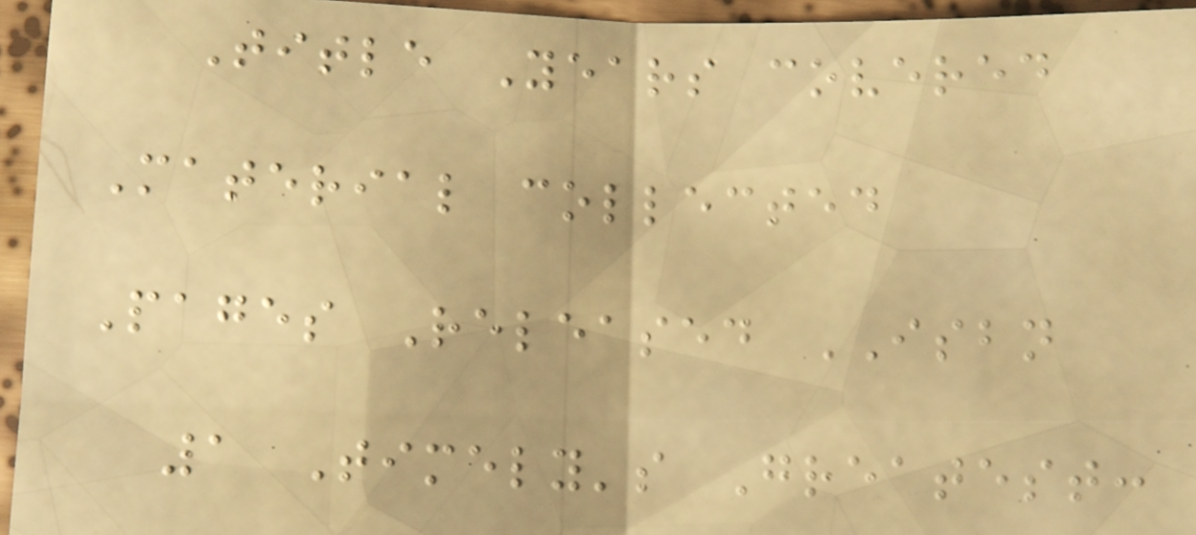Title Years covered
Material collected
Pages Released ISBN
1 Timely's Greatest:
